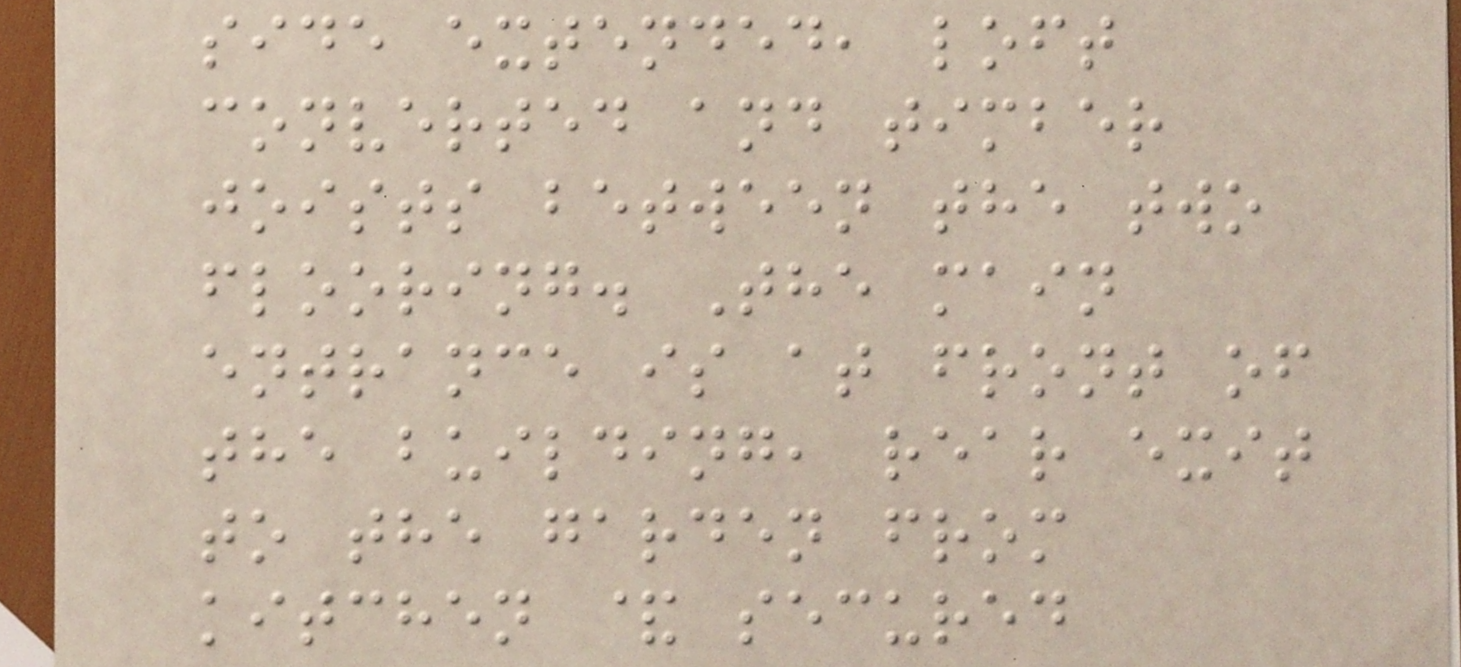side extended, loft
converted and timber
joists between the two
flooring. The main
entrance is at front of
the building, rear exit
to the garden from
kitchen & secured
